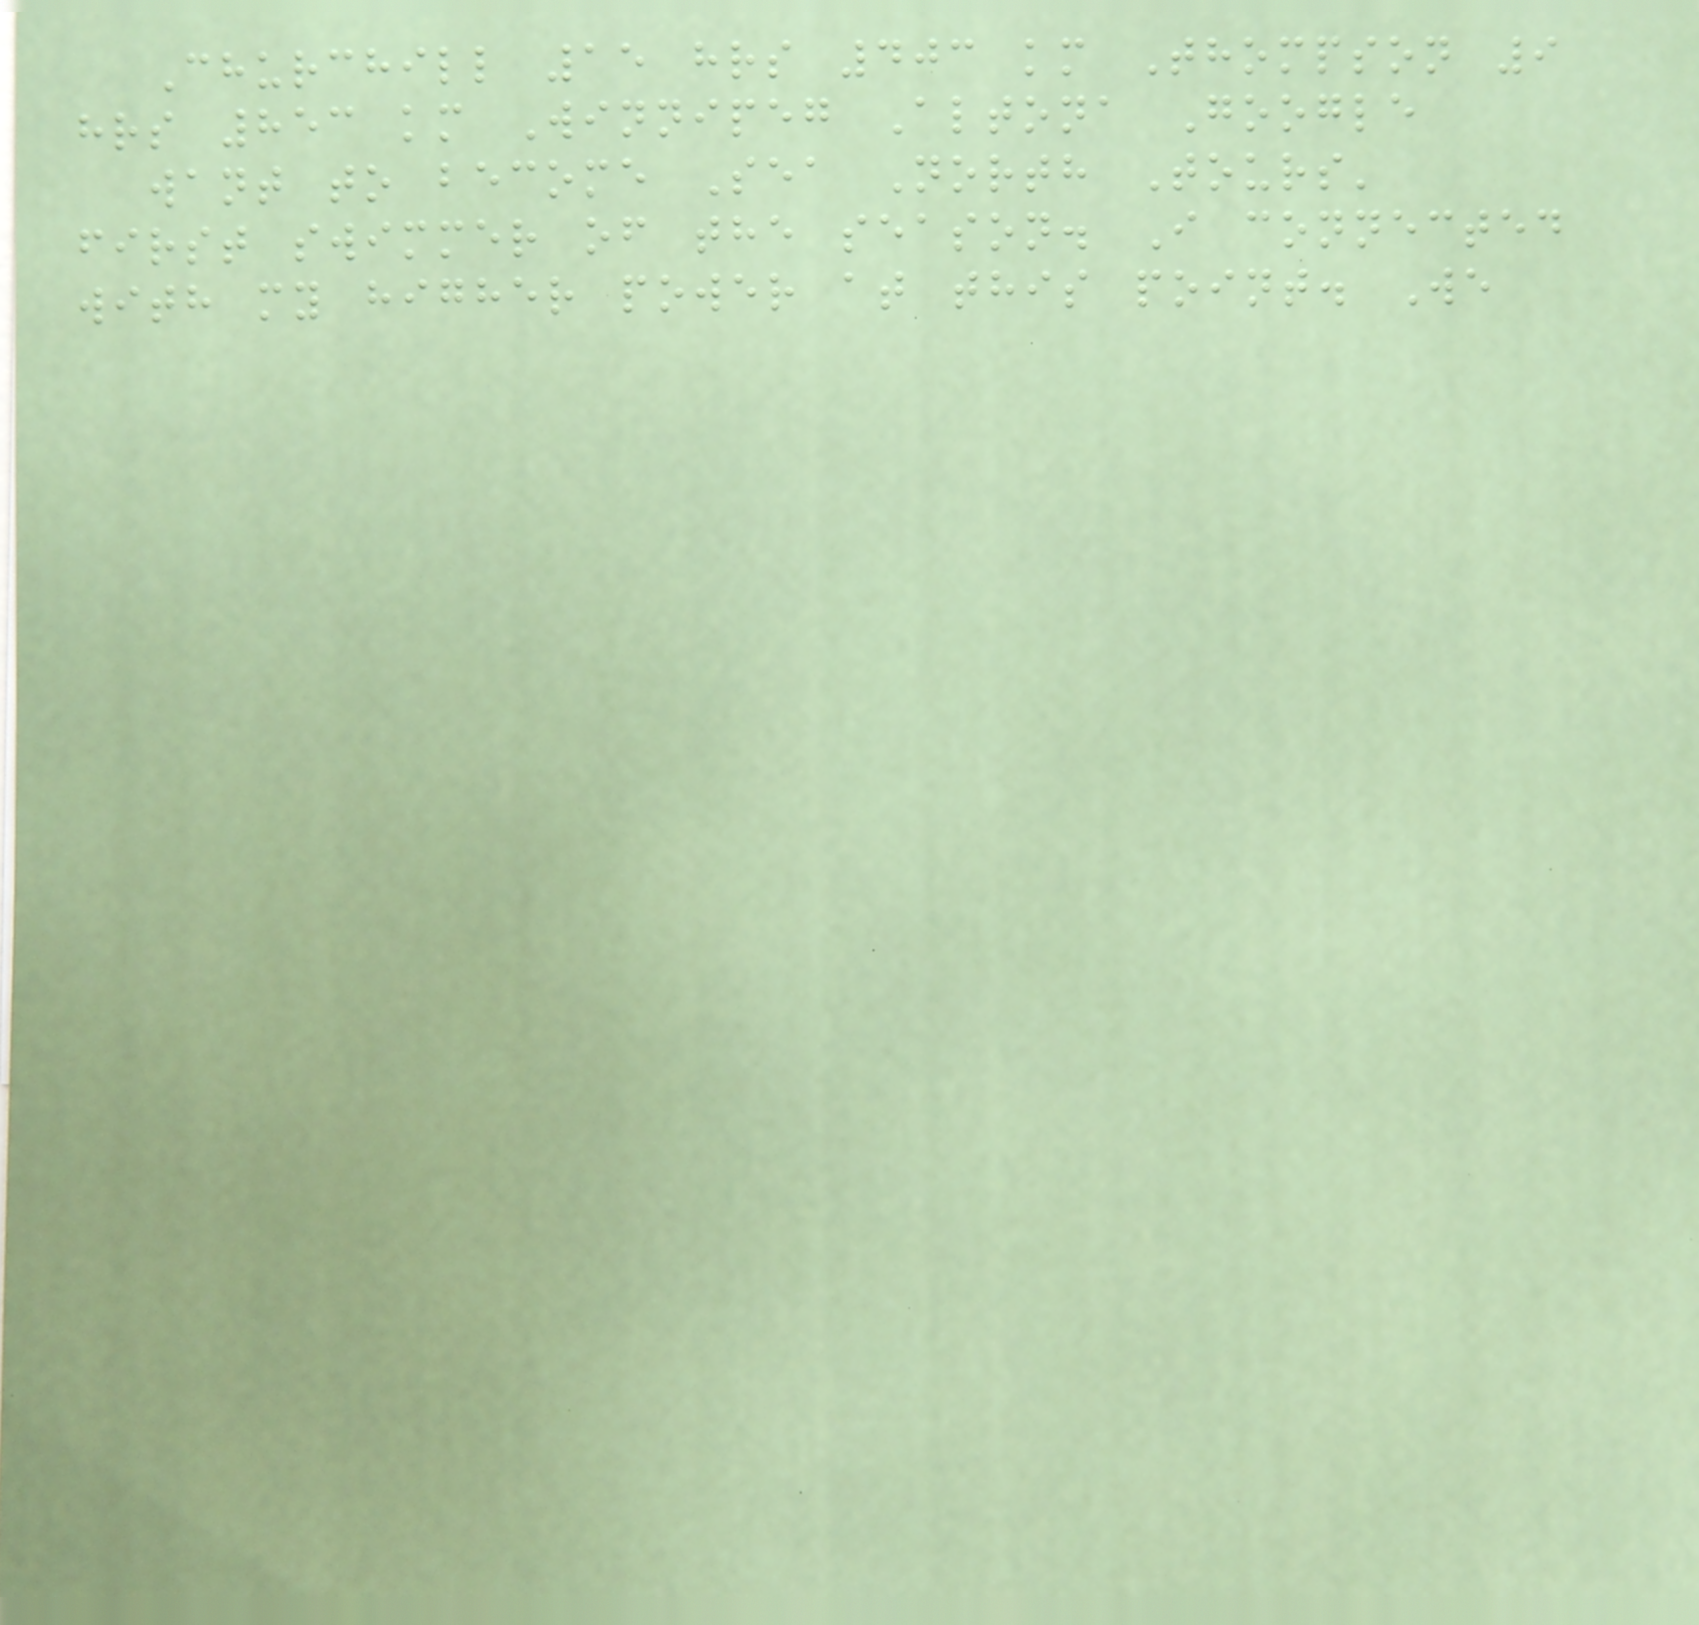Churchill 15 hrs 403 km Thompson 9
hrs 853 km Winnipeg Altona Google
want to become Sea North Tours'
first swimmer of the season. I connected
with my higher power at this point. We
